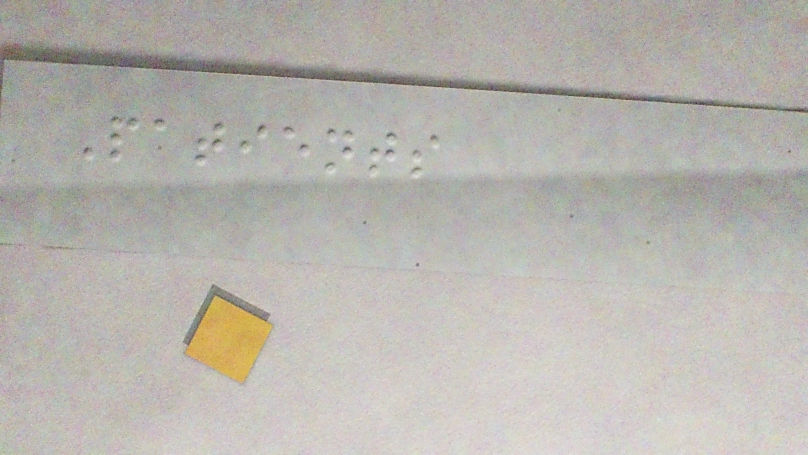Patients
